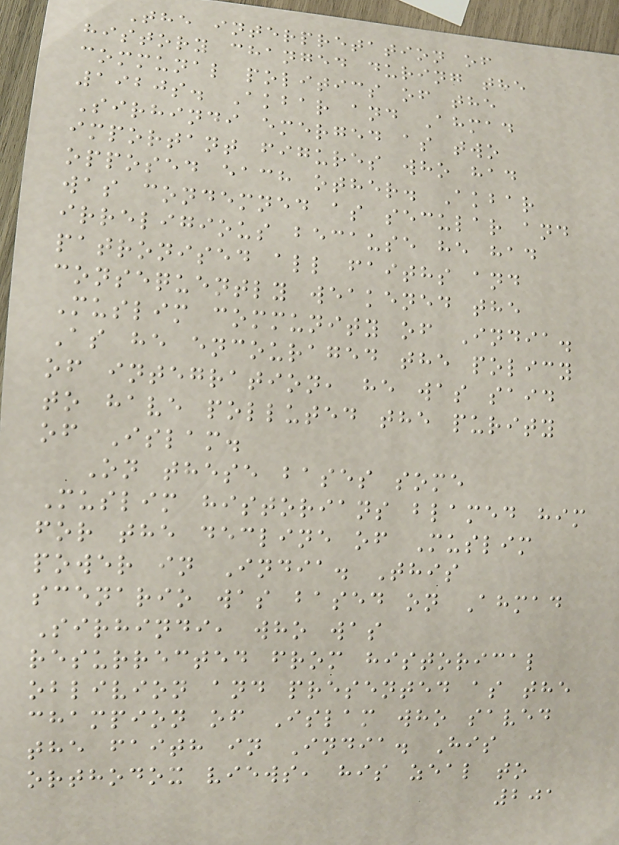The interpretation of
history changed during the
communal politics of the
1920s. Akbar and Ahmad
Sirhindi emerged as two
important figures who had
opposed each other. Akbar
was condemned as secular and
irreligious because he had
patronised all faiths and
consequently weakened the
Muslim community of India.
As he encouraged the policy
of integration, he was said
to have polluted the purity
of Islam.
On these bases some
Muslim historians blamed him
for the decline of Muslim
power in India. This
scenario was based on Ahmad
Sirhindi, who was
resurrected from historical
oblivion and presented as the
champion of Islam who saved
the faith in India. His
orthodox views, his zeal to
201
